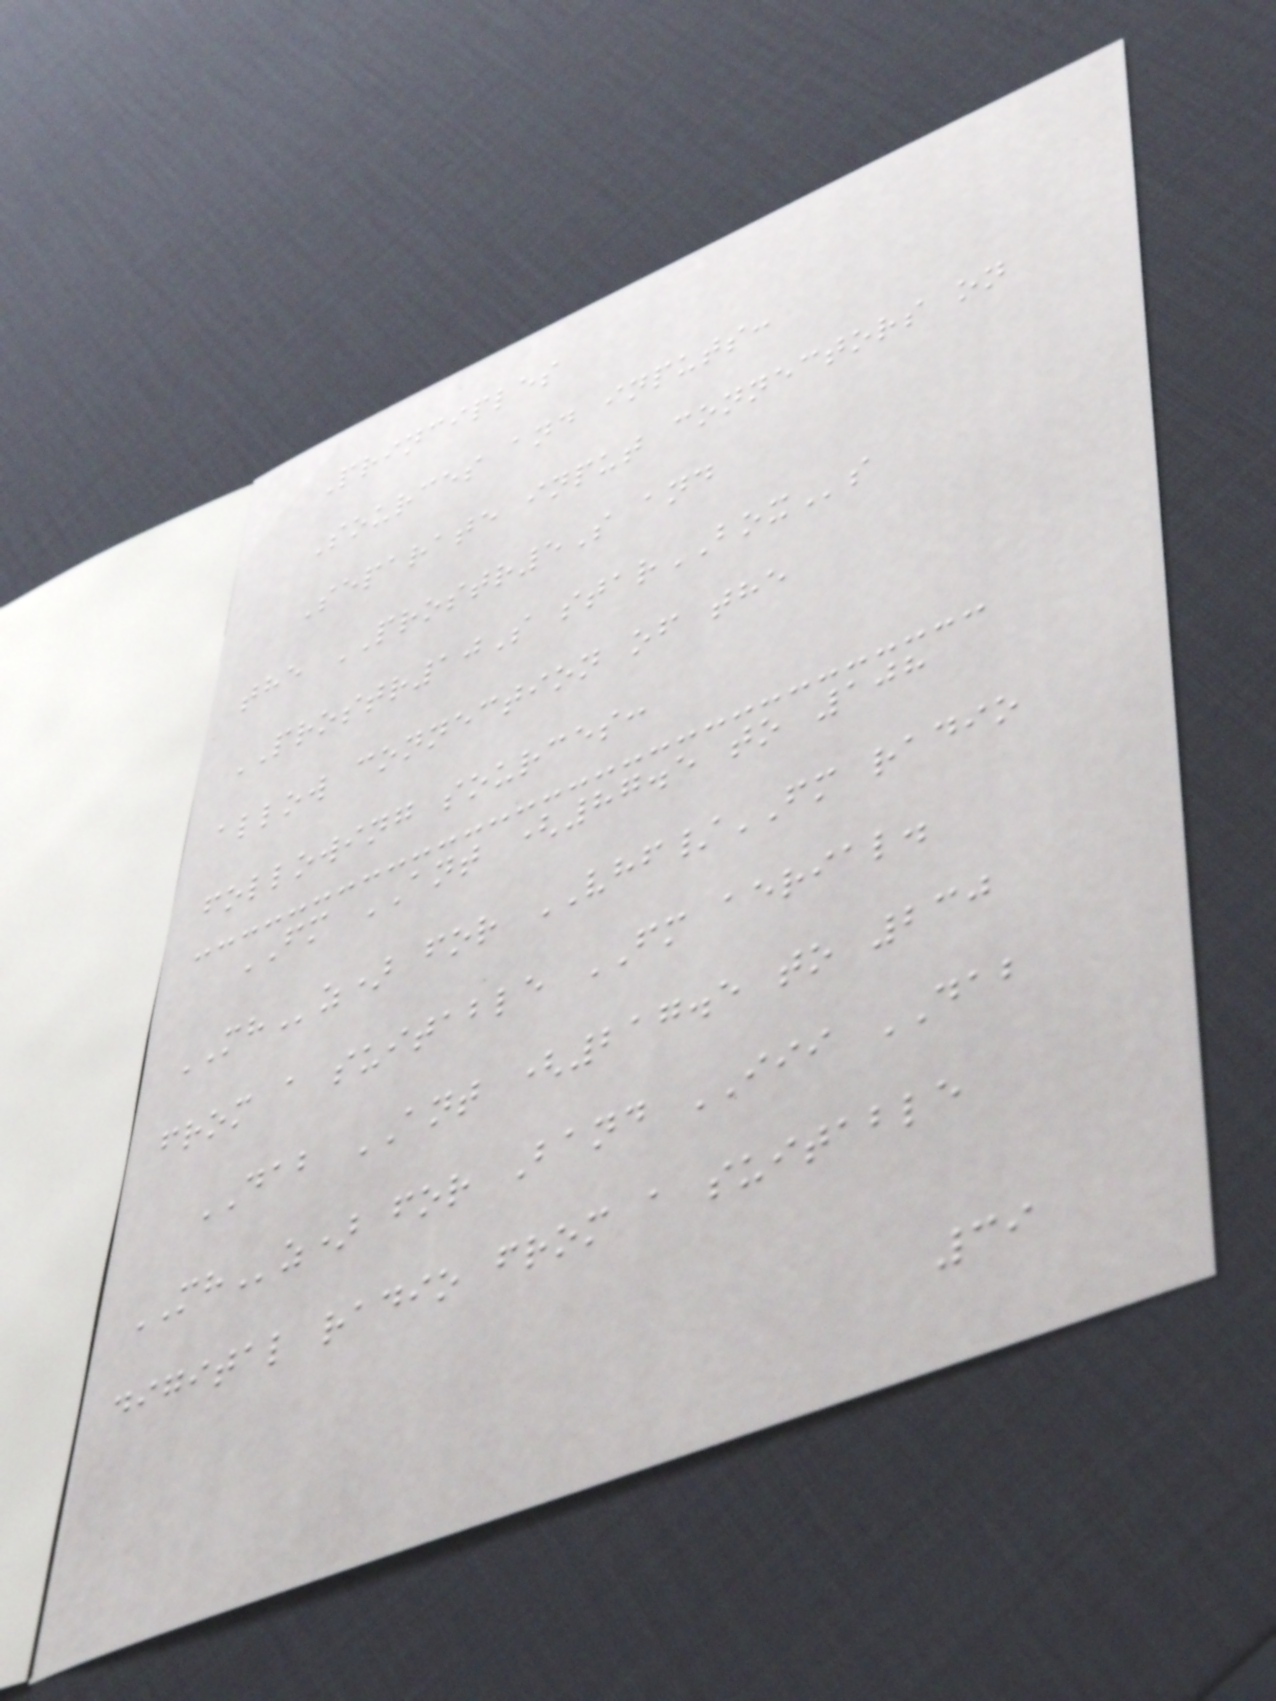Principles
Sources and inputs:
Separate input connectors on
the PROSTR5S and
PROSTR10S starBOXs
allow connection of the
following sources:
FM ANT (87.5 to 108
MHz) for VHF/FM radio
from a suitable FM aerial.
DAB ANT (217.5 to 230
MHz) for Band III DAB
digital radio from a suitable
39
